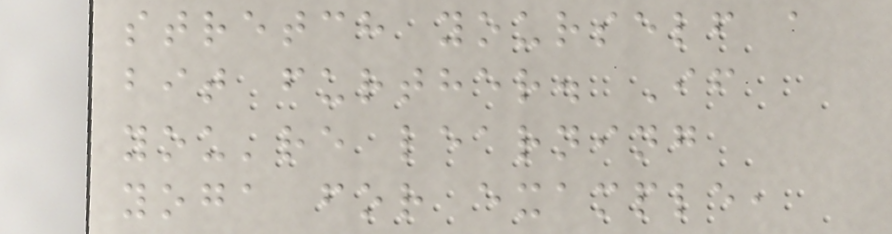stretch yourself a
bit further. If
you're learning
yoga for example,
